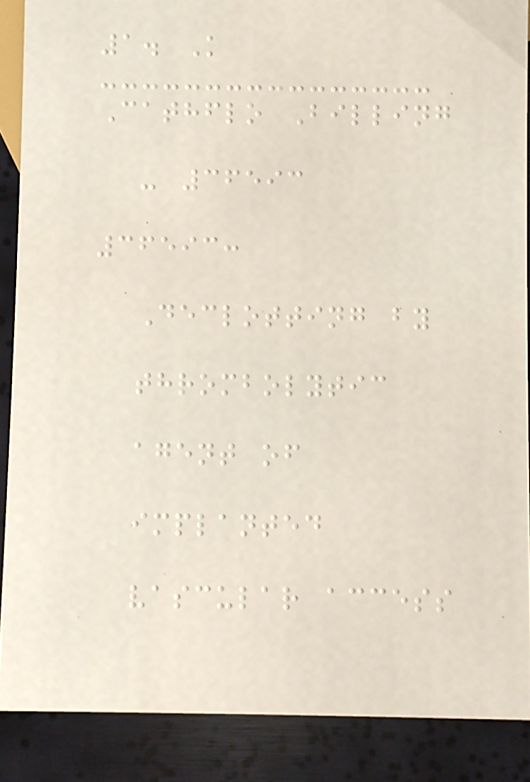1. K
Cathflo Billing
- 36593
36593:
Declotting by
thrombolytic
agent of
implanted
vascular access
